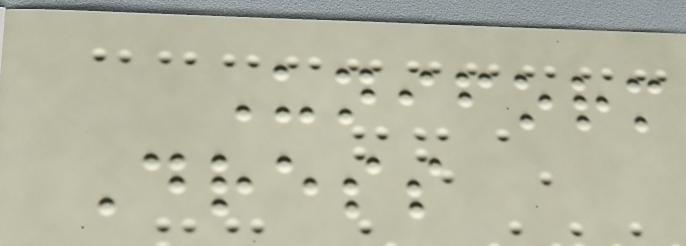Uniform
Dress
